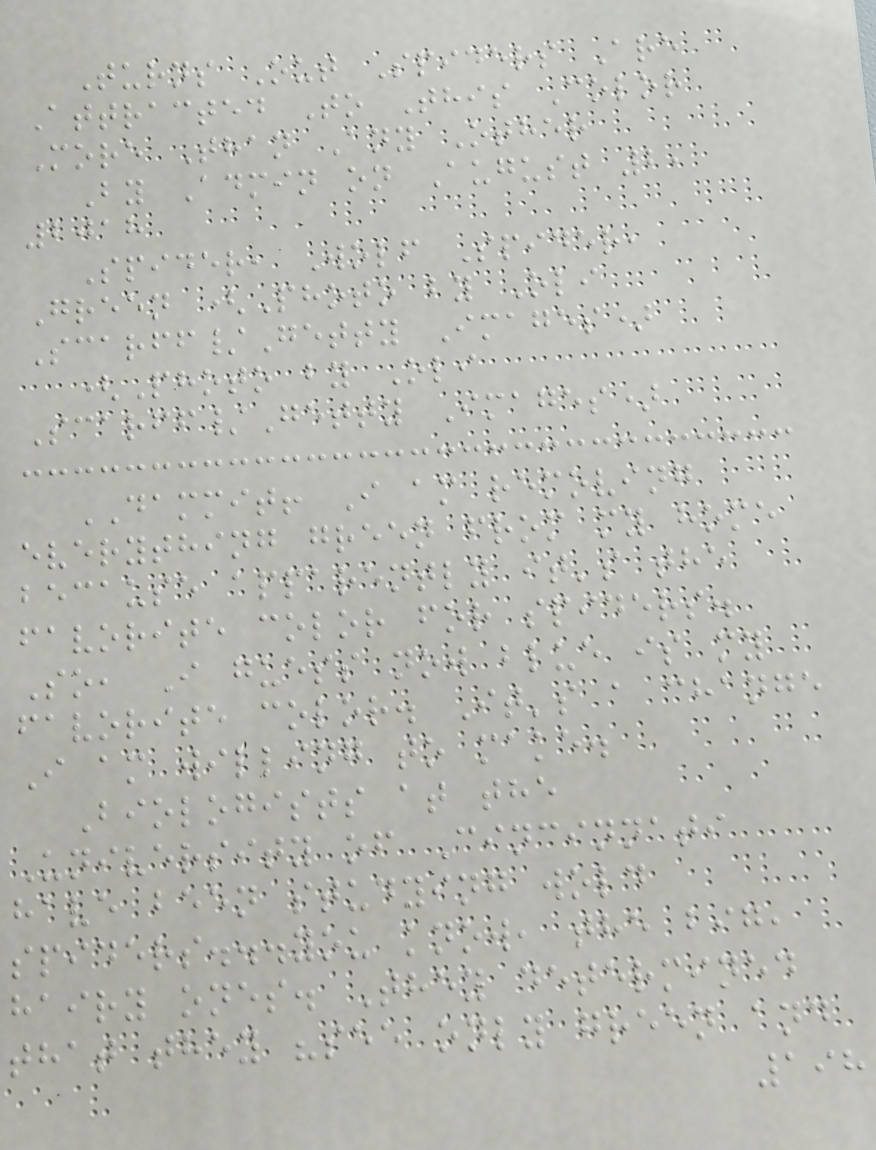Turns Out Spiders Are
Attracted To This Color
More Than Any Other
By Admin on August 2,
2018
Spider, Wolf Spider,
Green (Photo by Oli
Scarff/Getty Images)
(Photo by Oli
Scarff/Getty Images)
DAMMIT! I am removing
everything green from my home
because apparently it's the
favorite color for spiders.
So, I guess now blue is my
favorite color. It's a change
I am willing to make.
Biologists at the
University of Cincinnati
have been studying wold
spiders...you know, the big,
hairy ones. They determined
that they "see only green and
198
